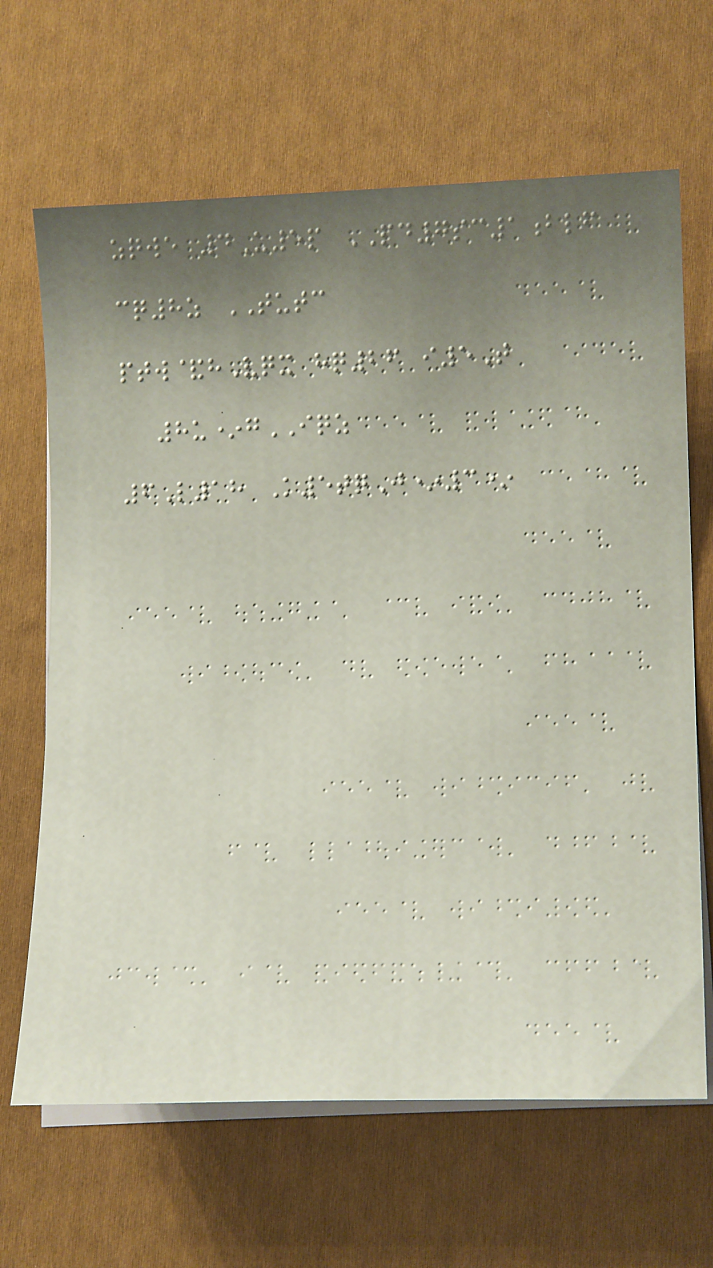zqwe 4U5p PD7sc1blf
cq8z TUTC
ptw&hVqx hq26 i5T
8u*gIQZ
6L18 K5tqJ*3*
